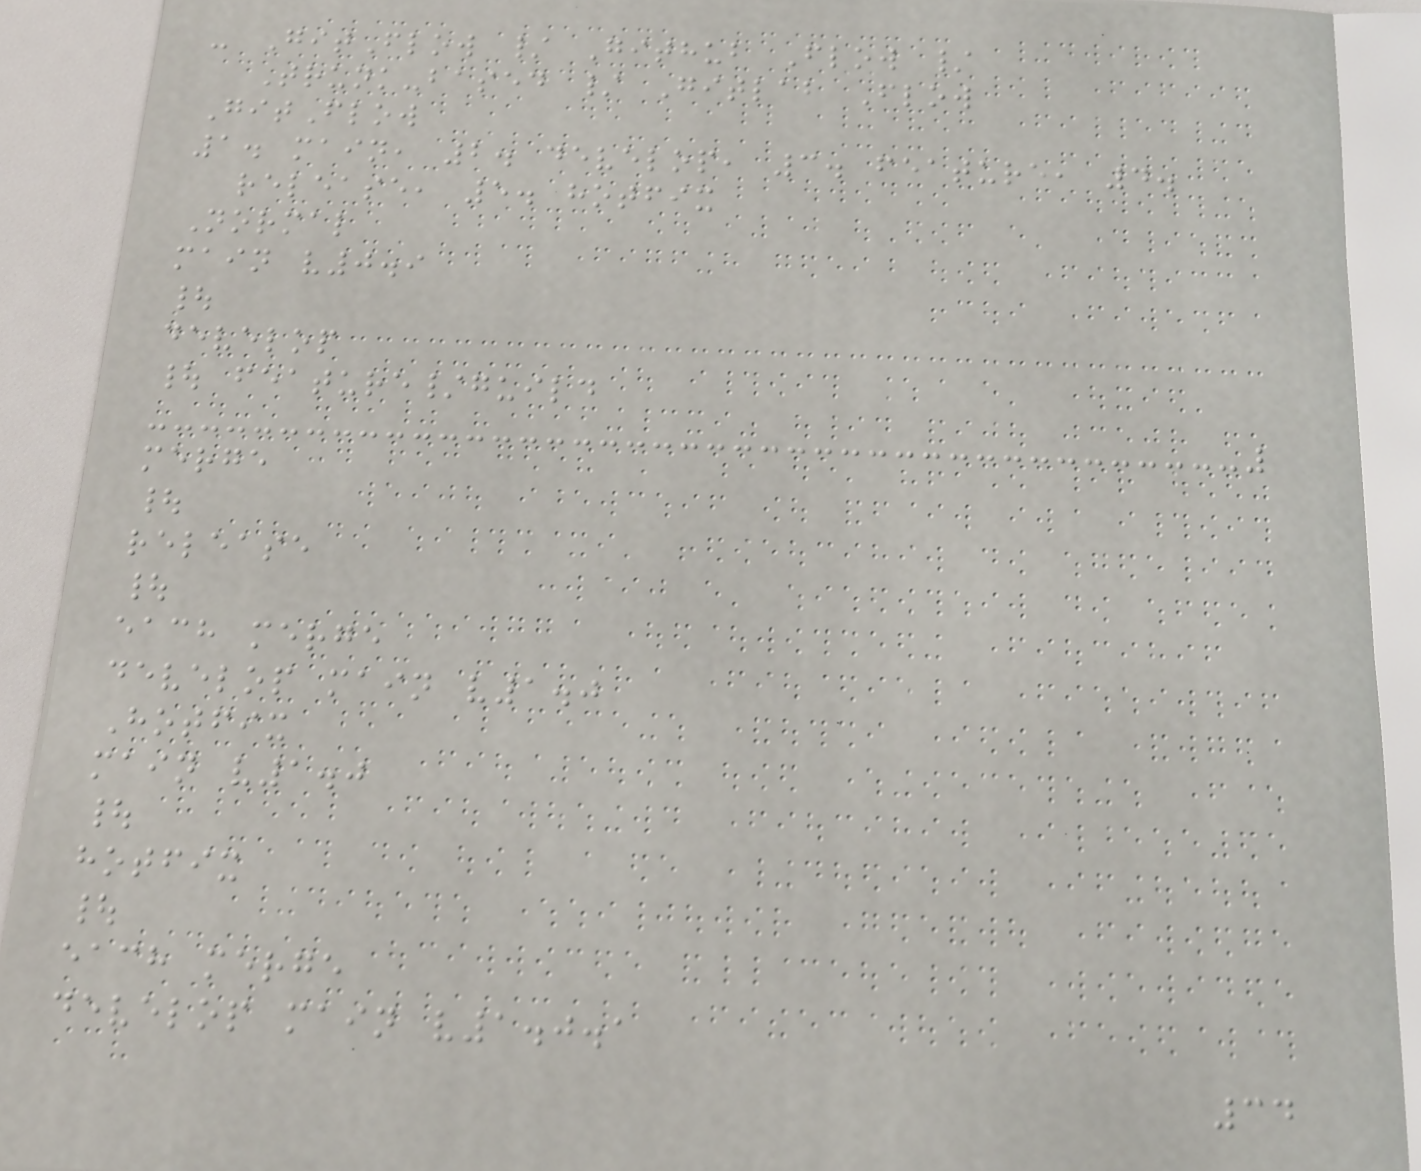- GitFlow / Github Flow /
Trunk-based / Gitlab Flow
GitFlow
1. main, 2. develop, 3. feature, 4.
release, 5. hotfix
Normal
main v0.9
|
develop
| feature/guild
merge
|
release
|
each merge
develop main v1.0
Hotfix
main v1.0
|
hotfix
|
each merge
develop main v1.0.1
34
